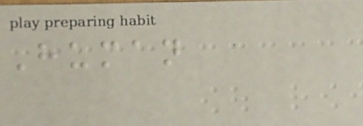Human
